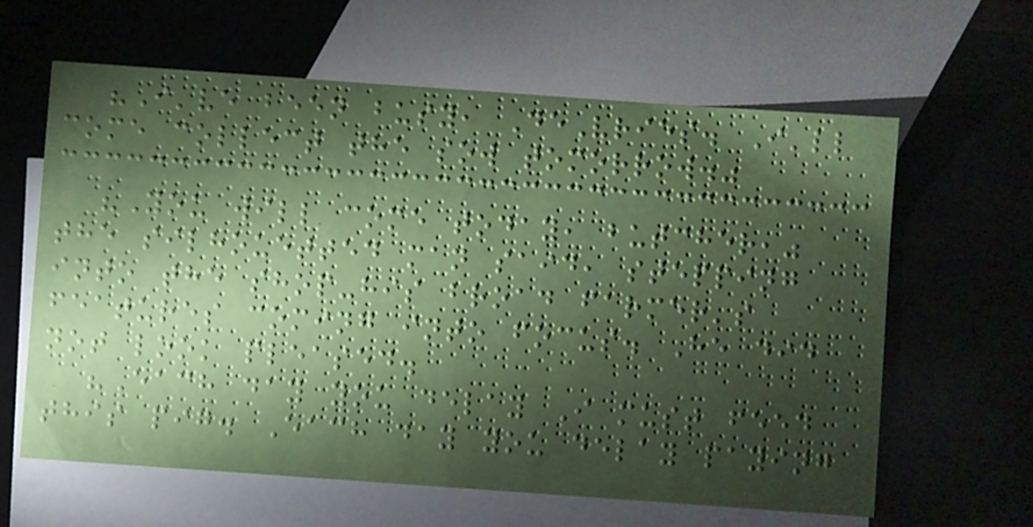"I've been busy, DeVries. I'll
come collect the sow tomorrow."
"You will come today, butcher,"
the silhouetted man said, stepping
into the shop-his broad farmer's
features coming into focus. He did
not look pleased.
"Each day you delay I must feed
this pig. Each day you delay paying
